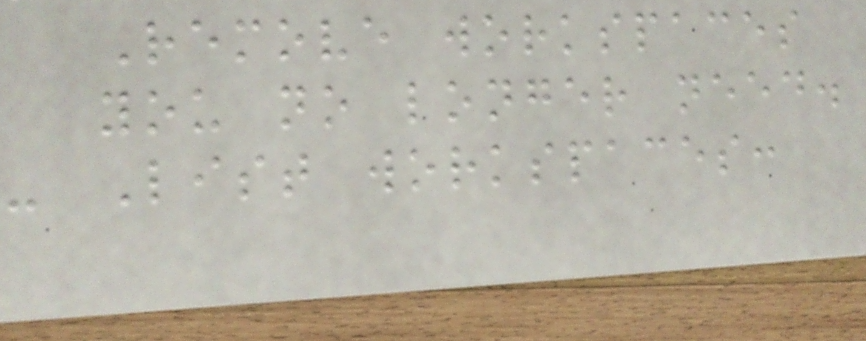Remove workspaces
you no longer need.
- List workspaces:
